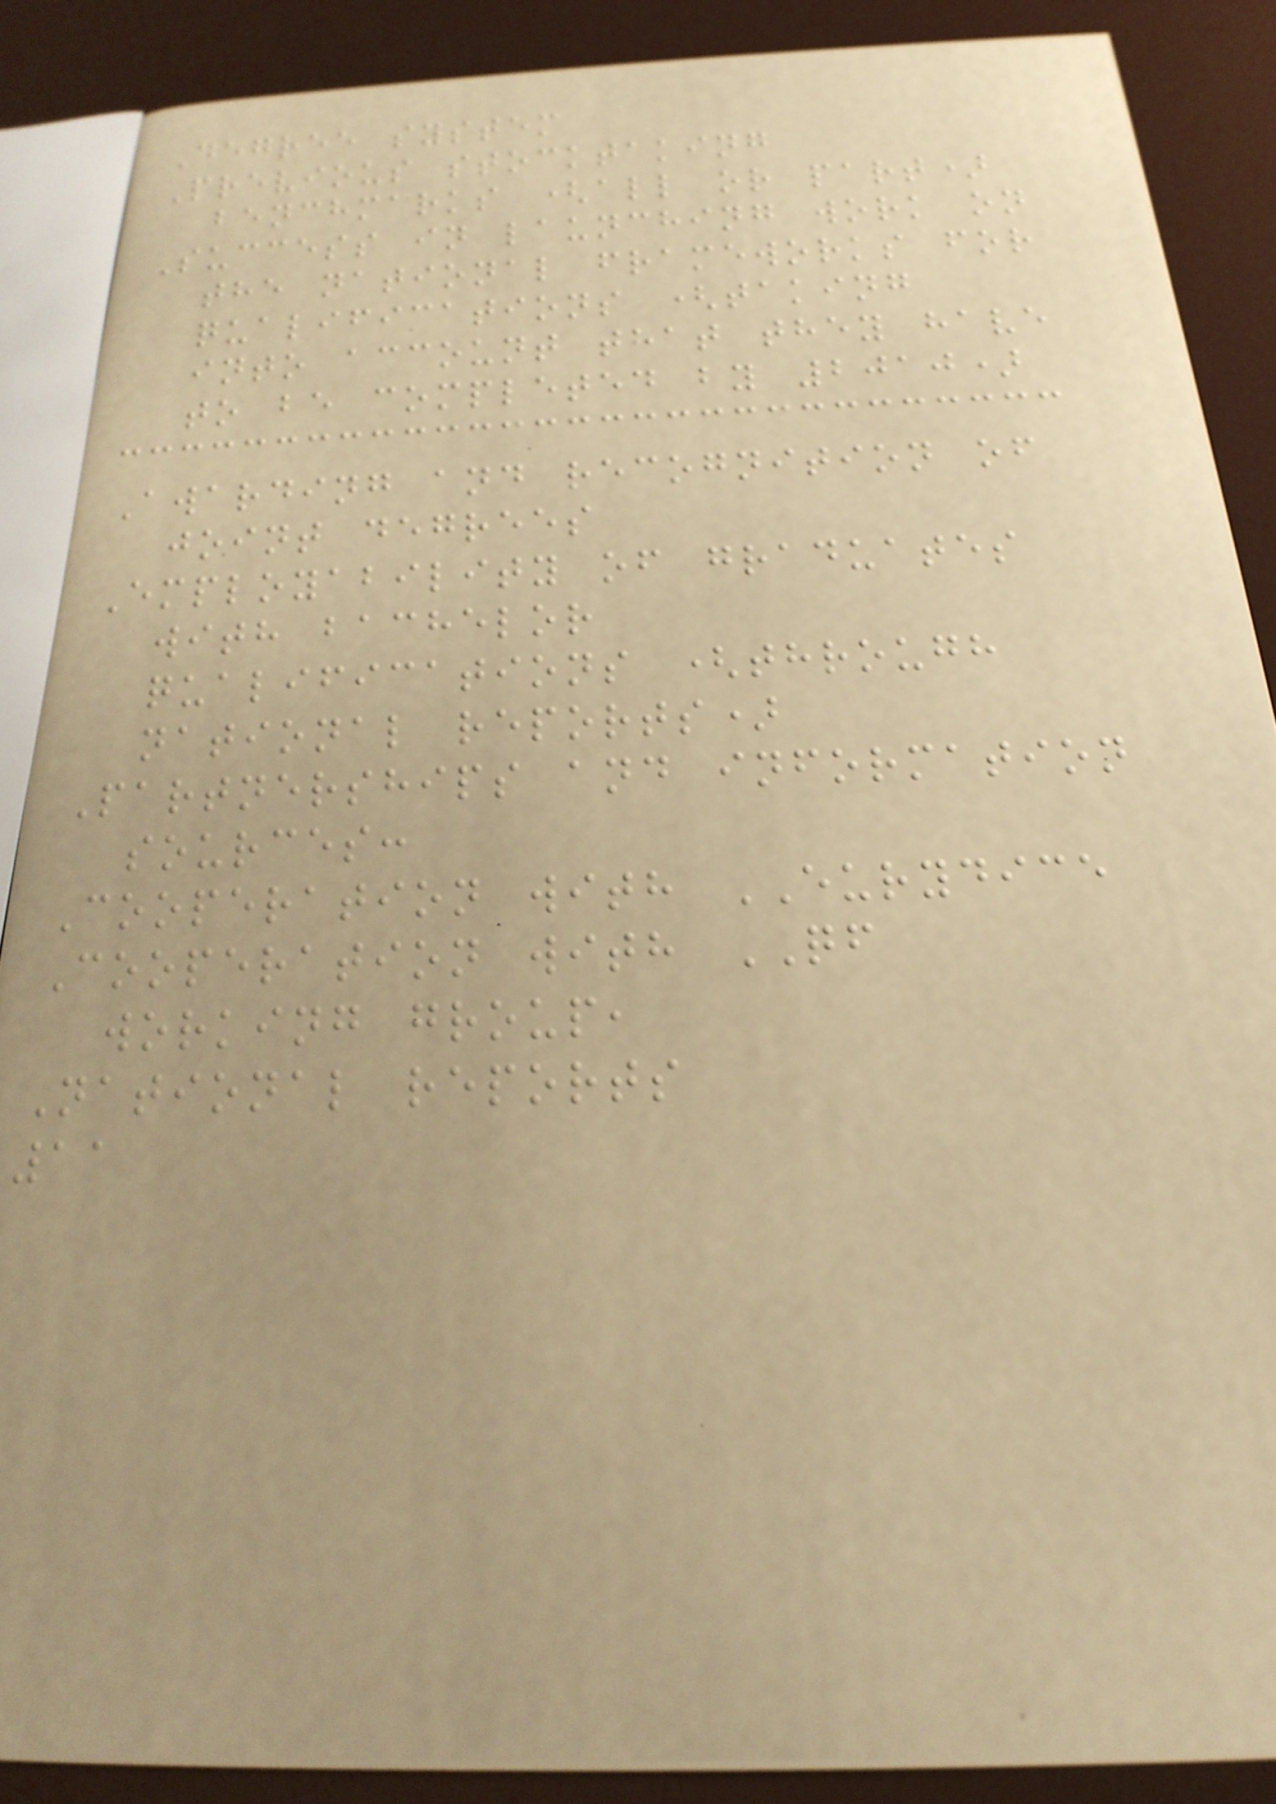Degree system
Previous stocktaking
benchmarks (all or part)
Success in launching work on
the national frameworks for
qualifications (taking
into account that they have
to be completed by 2010)
Awarding and recognition of
joint degrees
Employability of graduates
with bachelor
qualifications (through
national reports)
Partnerships and information
sources:
Cooperation with EURYDICE
Cooperation with QF
working group,
National reports
11
